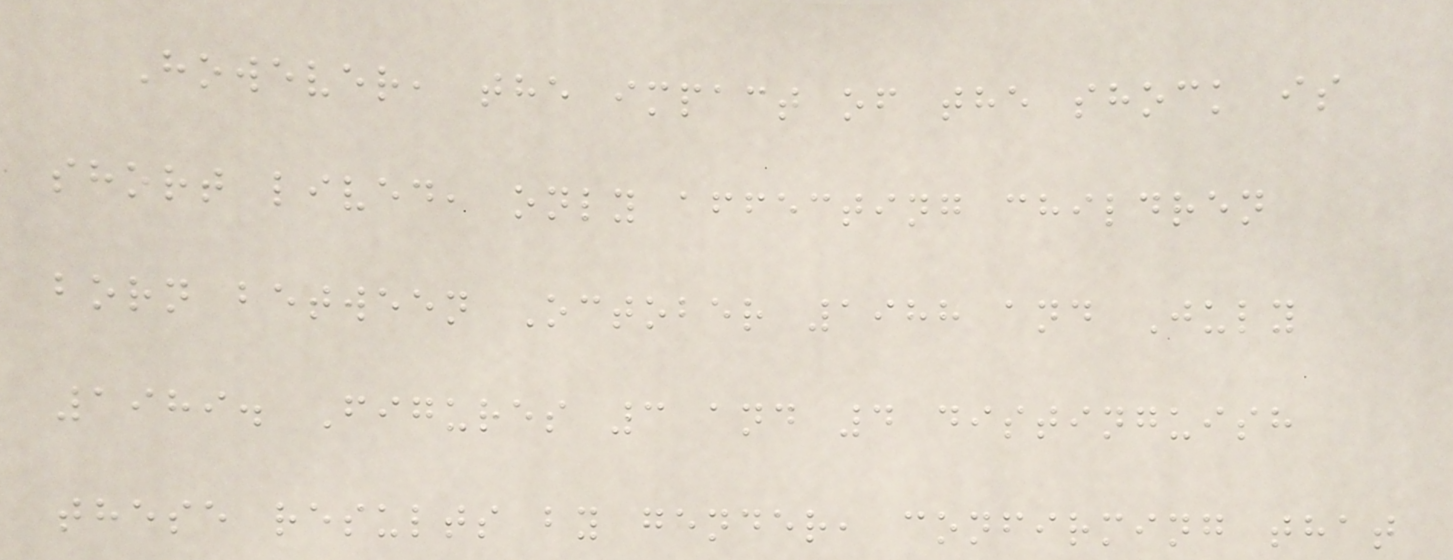However, the impact of the shock is
short lived, only affecting children
born between October 1988 and July
1989. Figures 3 and 4 distinguish
these results by gender, confirming that
